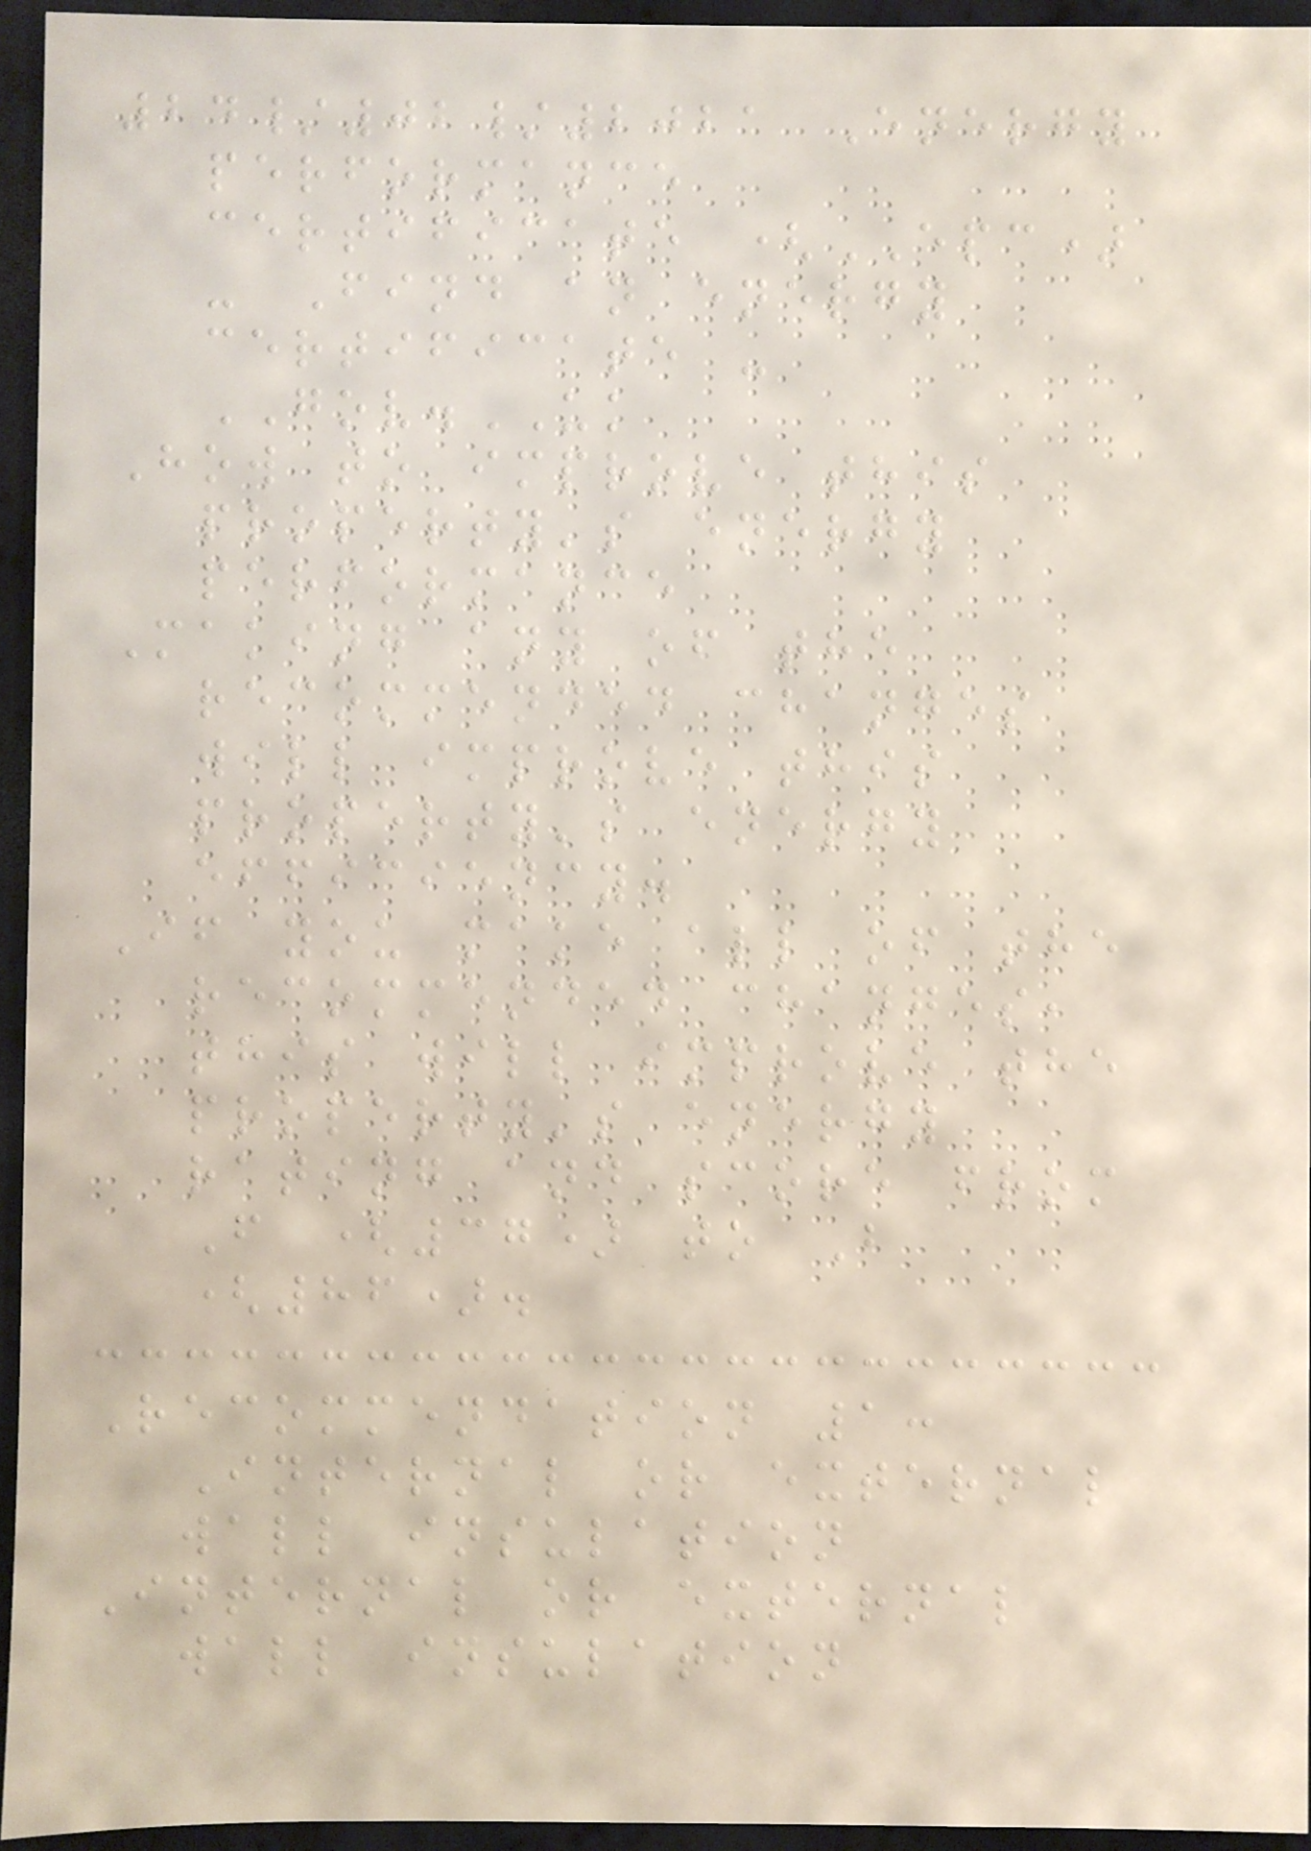24/02/2021 Energy
performance
certificate (EPC)
- Find an energy
certificate -
GOV.UK
How to improve this
property's energy
performance
Making any of the
recommended changes
will improve this
property's energy
efficiency.
If you make all of the
recommended changes,
this will improve the
property's energy
rating and score from
F (37) to B
(86).
Recommendation 1:
Internal or external
wall insulation
Internal or external
wall insulation
